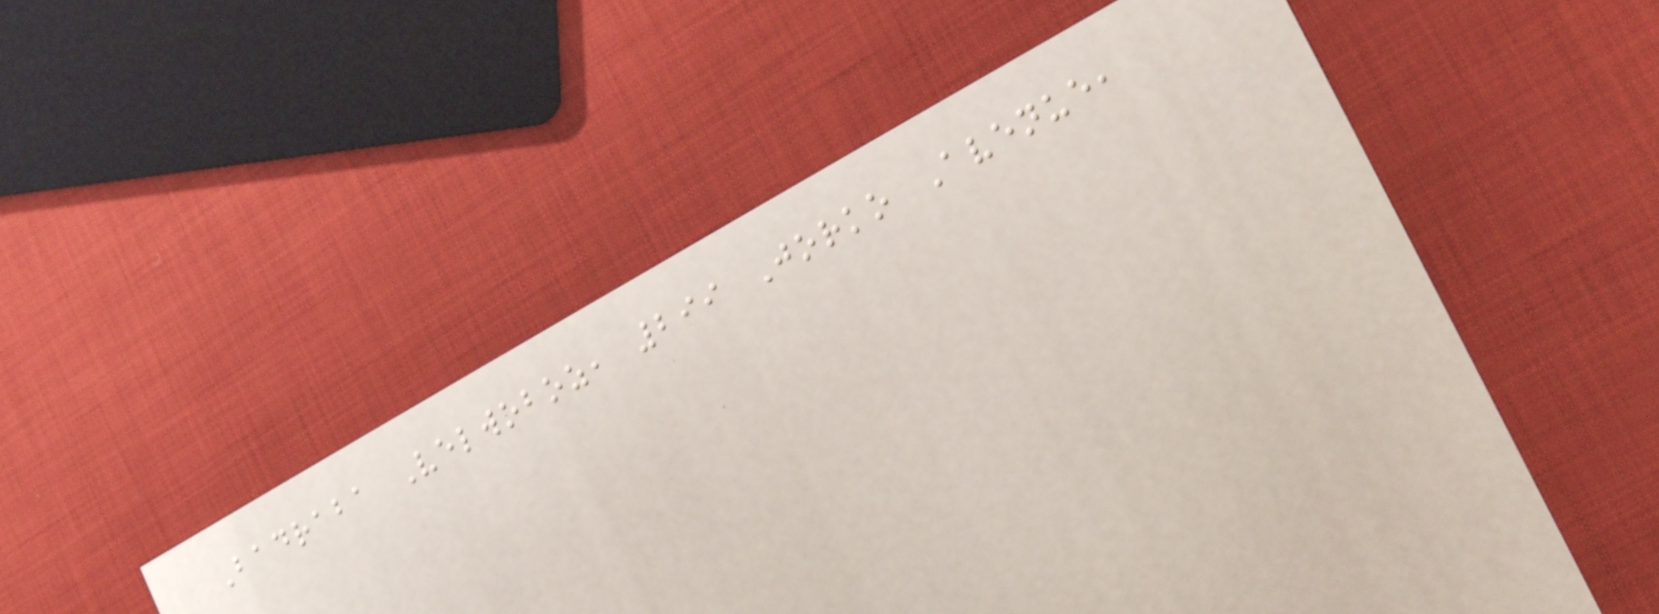Badraba Velwoboz, 299 Jorko Avenue,
